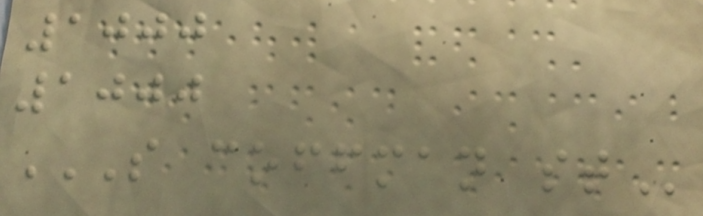1000
1000
S COFFMAN ST
